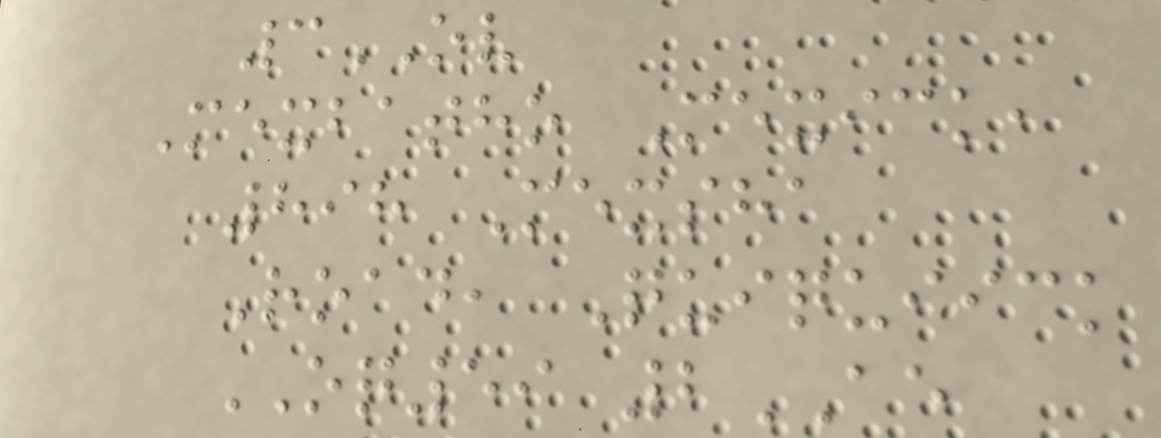3OV
Mexbatho Mexick,
898 Mexsha
Road, Quiquiick
OQ59 2AE
